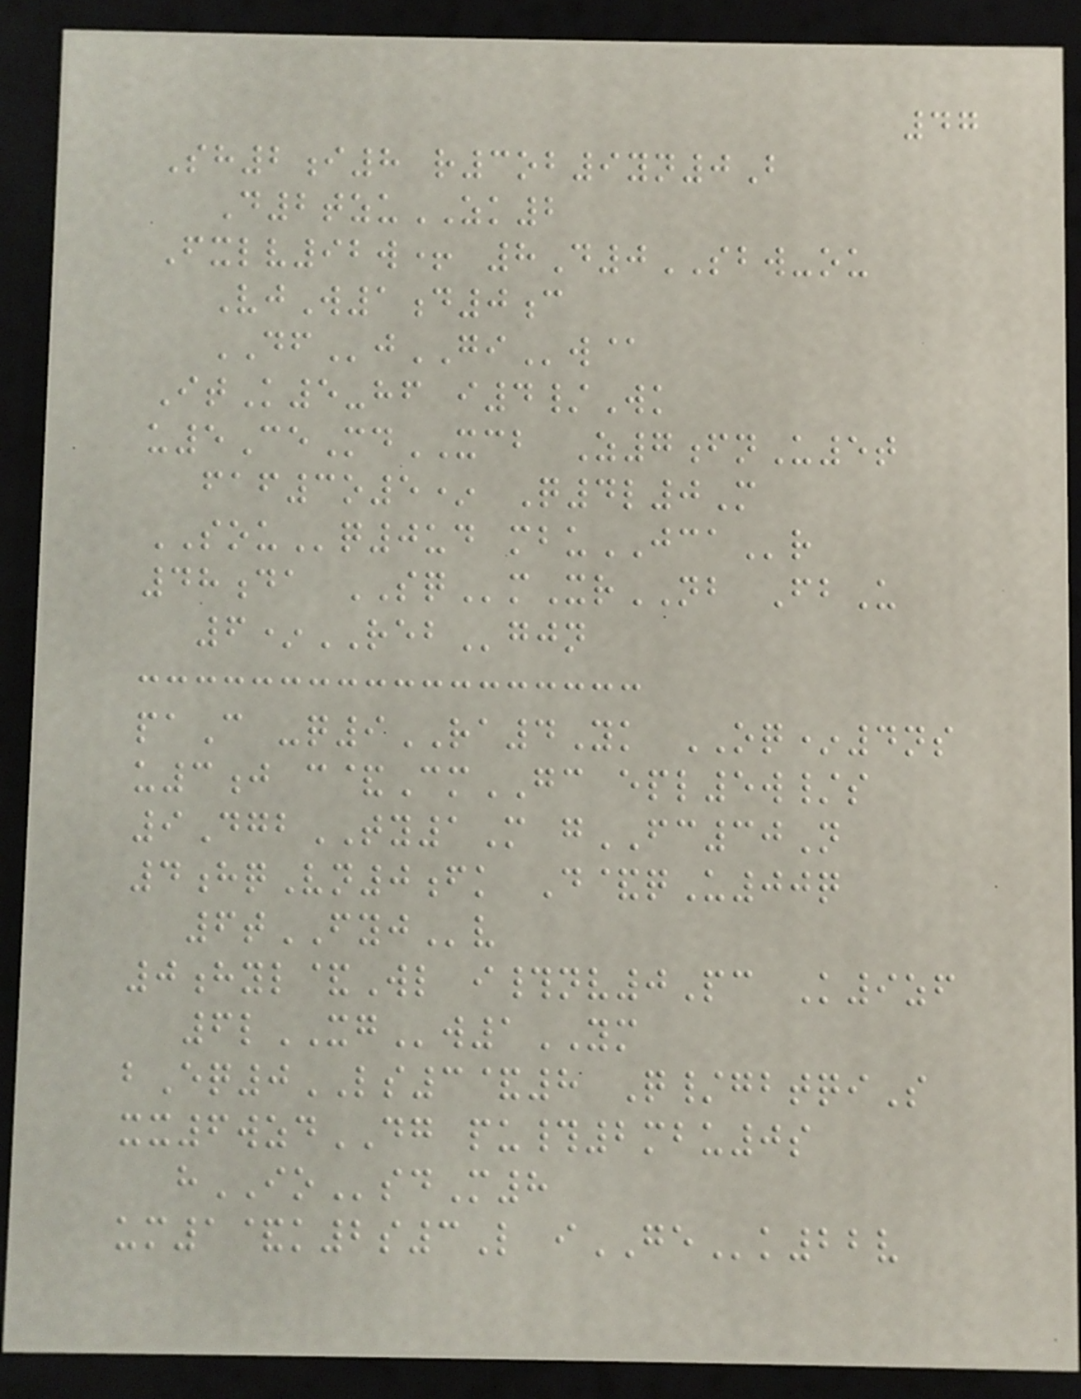47
Sh2i8 r3ob9yn0B
D2tzuZK2
Fxlv92w+ 8D0SBW-ou
VjW1d0c
DFjGIw@
ItK5-hf i4/Wk
u5CeMdXCB Z7fnU5t
faf3o5* Q4l0M
SOUq0ud mbuJCAr
48da SQmXrNB FbU
6*REBgjn
paC -q9RA4Yk OQ*4ns
u3j c&CmGC epl5w/s
9DgbTY1M gFC30N
4hqVn0fk D&qU00q
6tFYJv
0hyl&Wl i#nv0Pc K9zf
6lXGw1YM
bEq0LS3&8 Q/gbtqiS
xx6wzdDG pu#2mbu0s
hIOsdM8
um1&k2s3L iGEk22v
